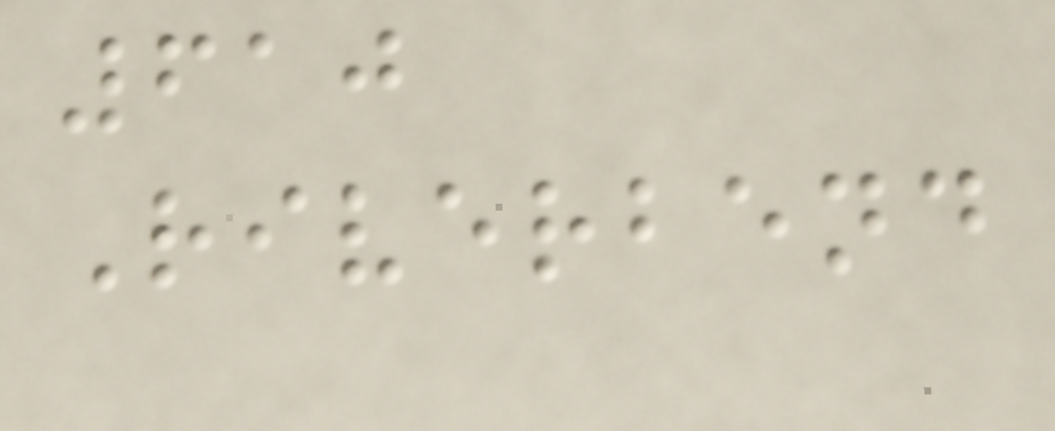610
Riverbend
